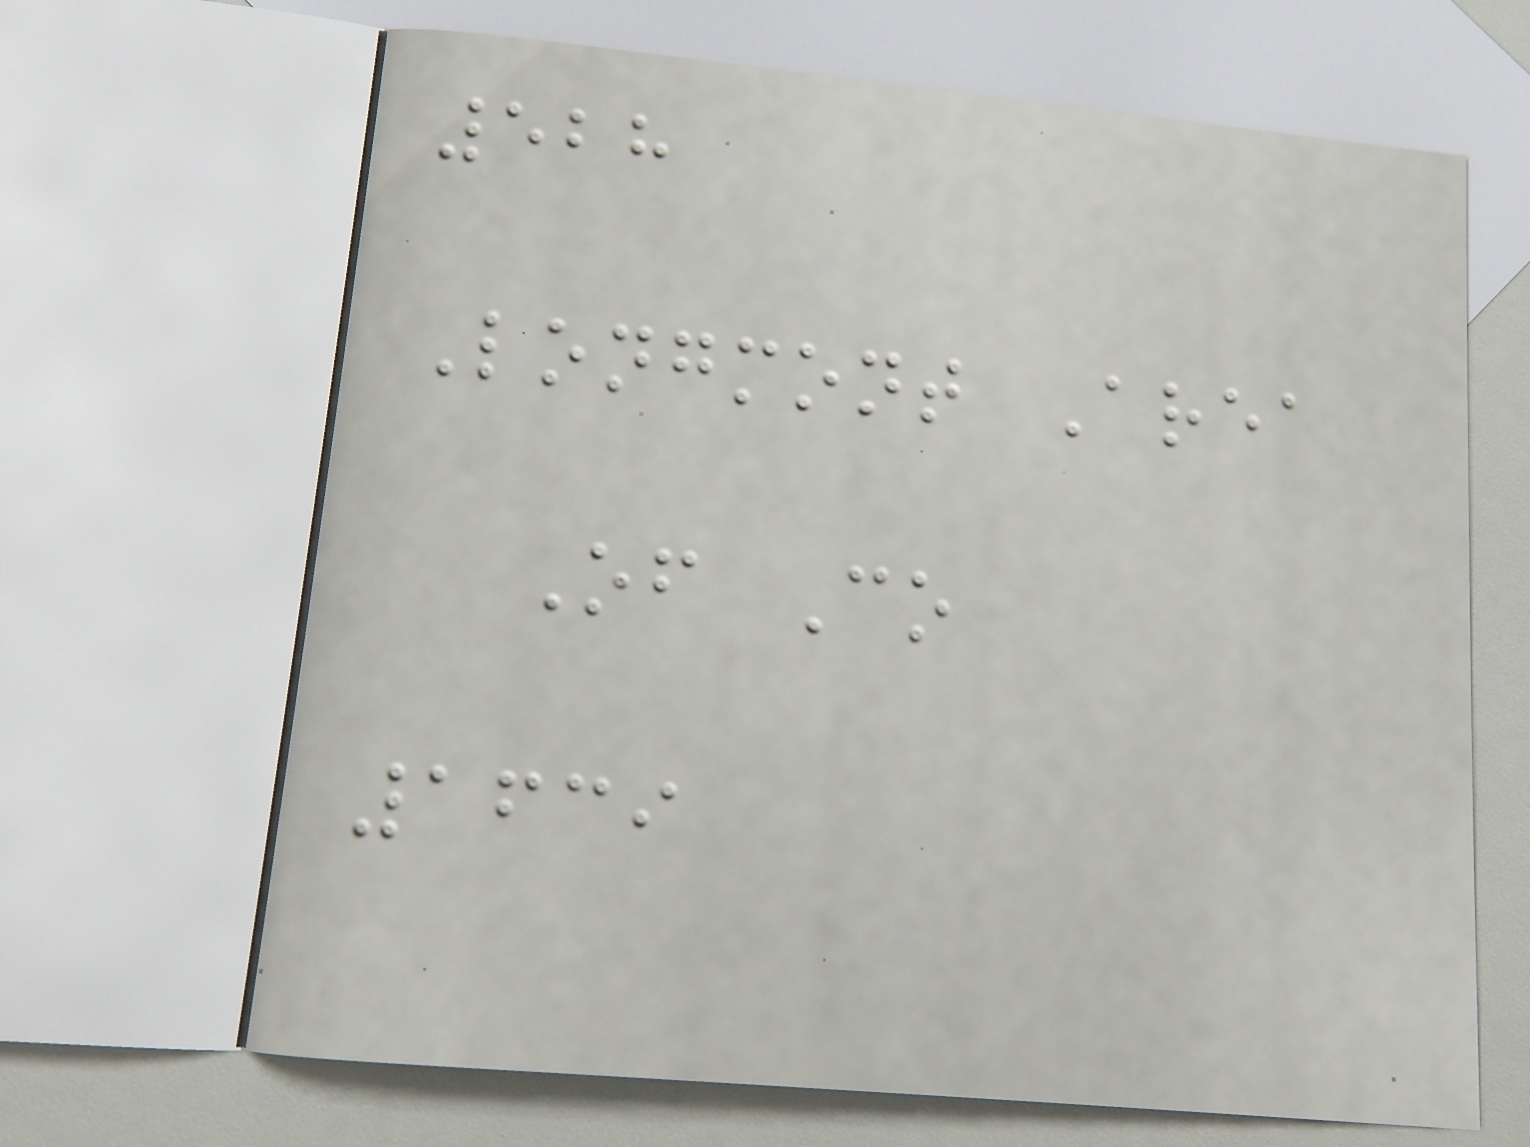528
Longmont Area
Of Co
1639
